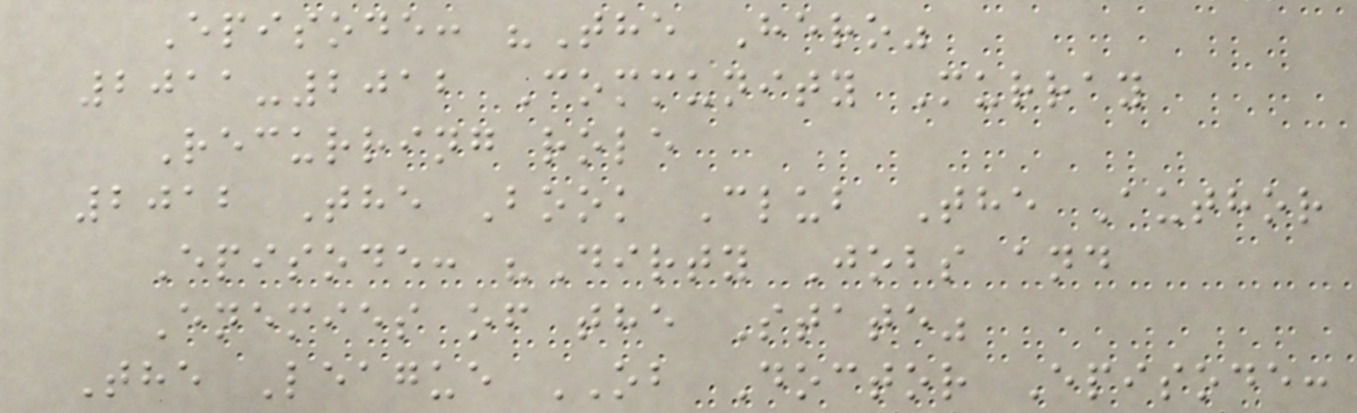Episode: "The Hero"
2011-2012 Community Murray
Recurring role
2012 The Book Club The Author
Episode: "Dirty Jobs and
Enemies of the State"
The League OB Doctor Episode:
